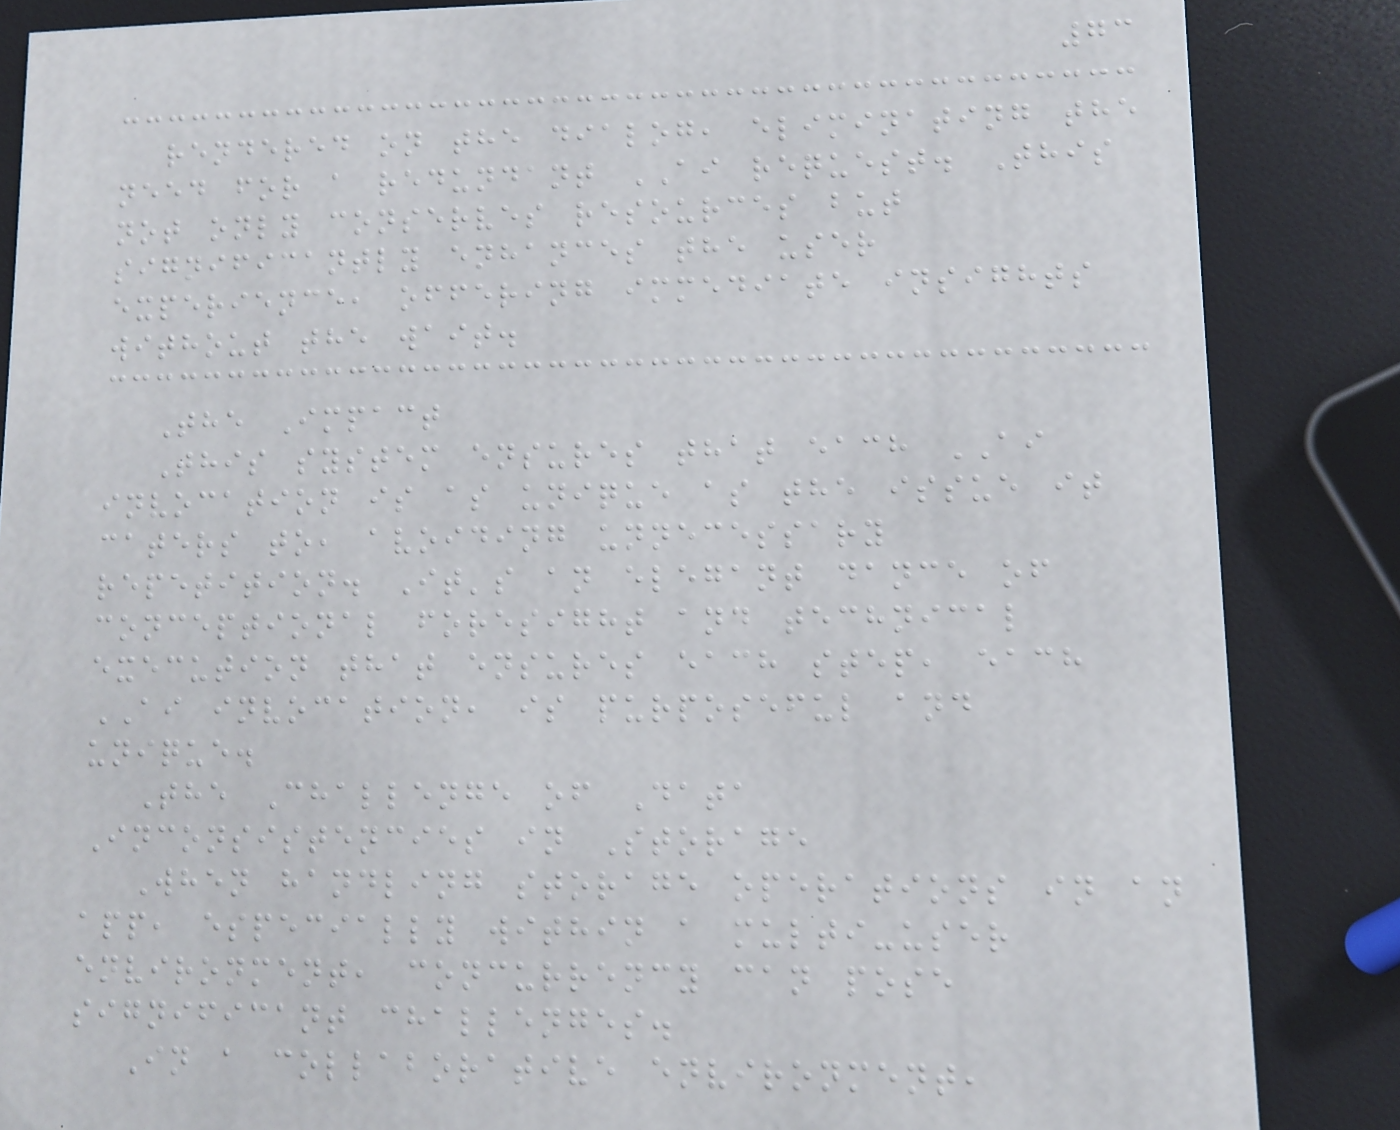73
rendered on the dialog, eliminating the
need for a redundant AI request. This
not only conserves resources but
significantly enhances the user
experience, offering immediate insights
without the wait.
The Impact
This system ensures that each AI
invocation is as unique as the issue it
caters to, avoiding unnecessary
repetition. It's an elegant dance of
conceptional foresight and technical
execution that ensures each step, each
AI invocation, is purposeful and
unique.
The Challenge of Data
Inconsistencies in Storage
When handling storage operations in an
app, especially within a multi-user
environment, concurrency can pose
significant challenges.
In a collaborative environment,
